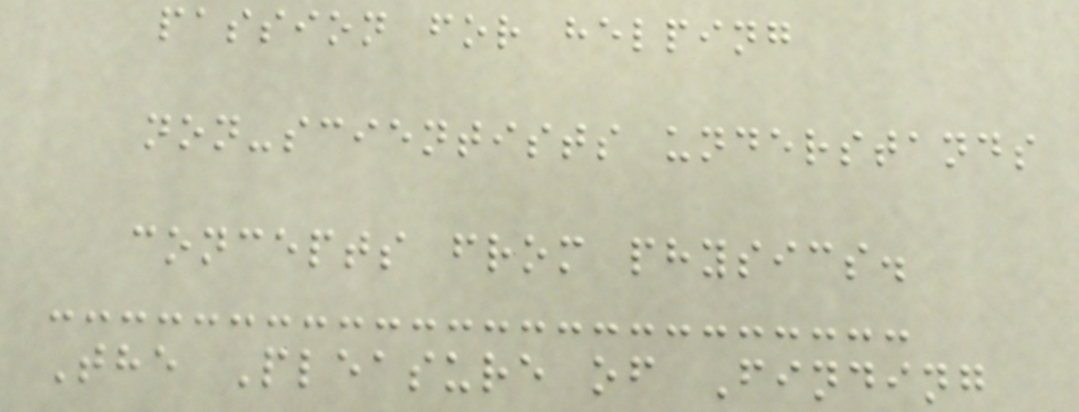passion for helping
non-scientists understands
concepts from physics.
The Pleasure of Finding
